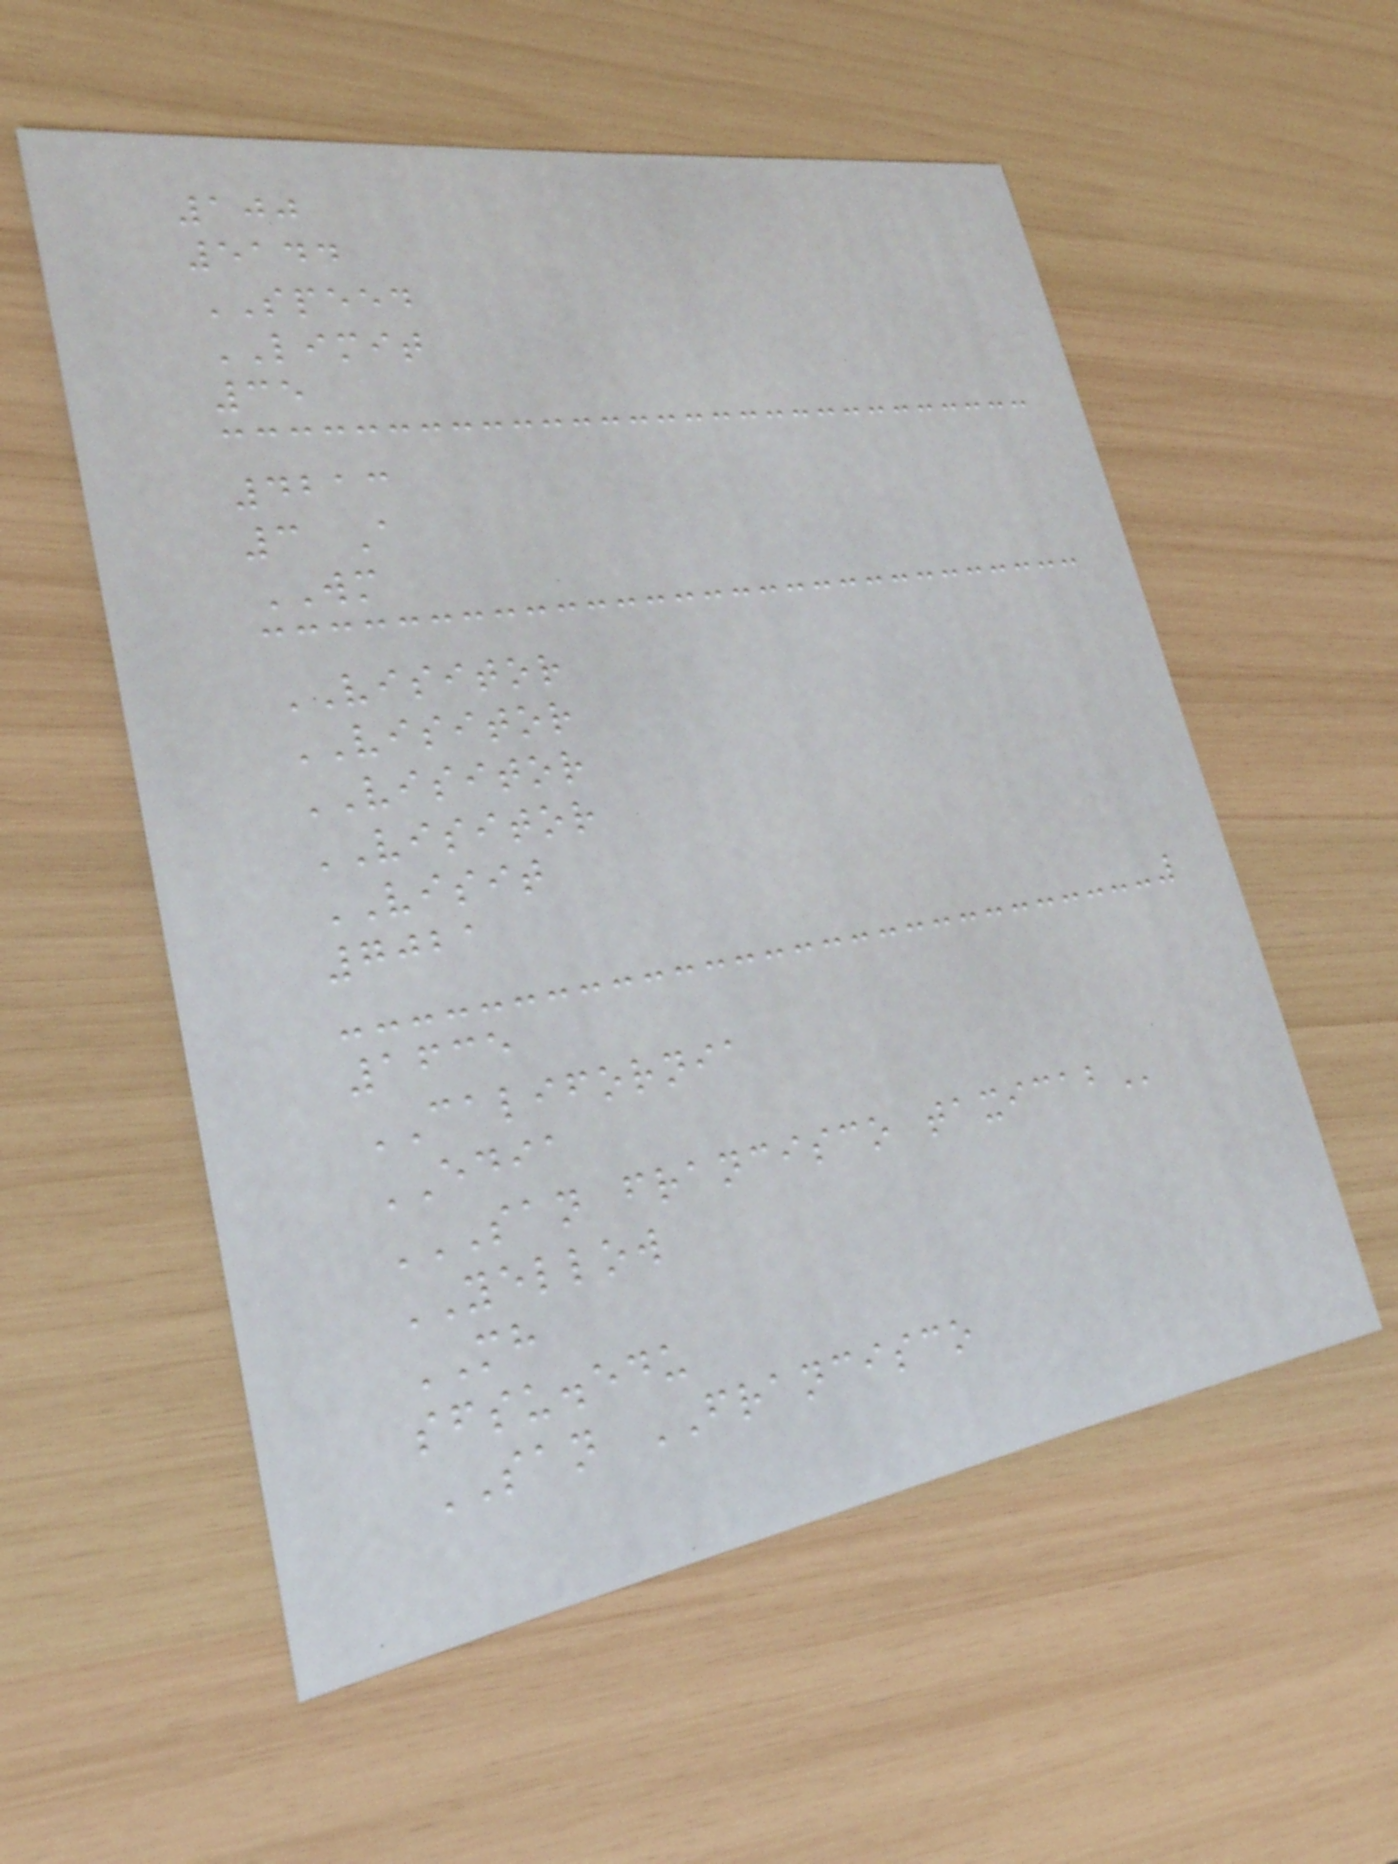100
5144
SPEED
LIMIT
35
4213
3 A
WM
VISITOR
VISITOR
VISITOR
VISITOR
VISIT
7021
1635
CALIFORNIA
EDIA
SAN FRANCISCO TAXICAB
YELLOW
MH
sfsu.edu
SAN FRANCISCO
